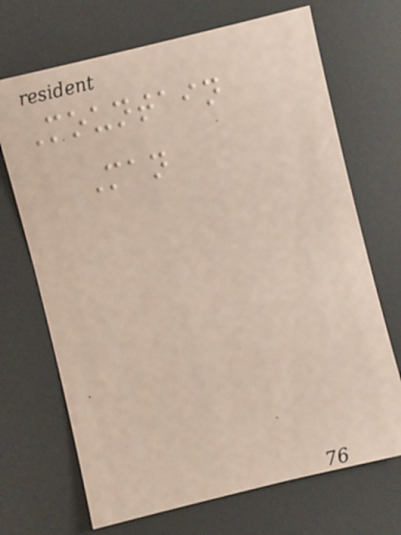Mountain
Man
